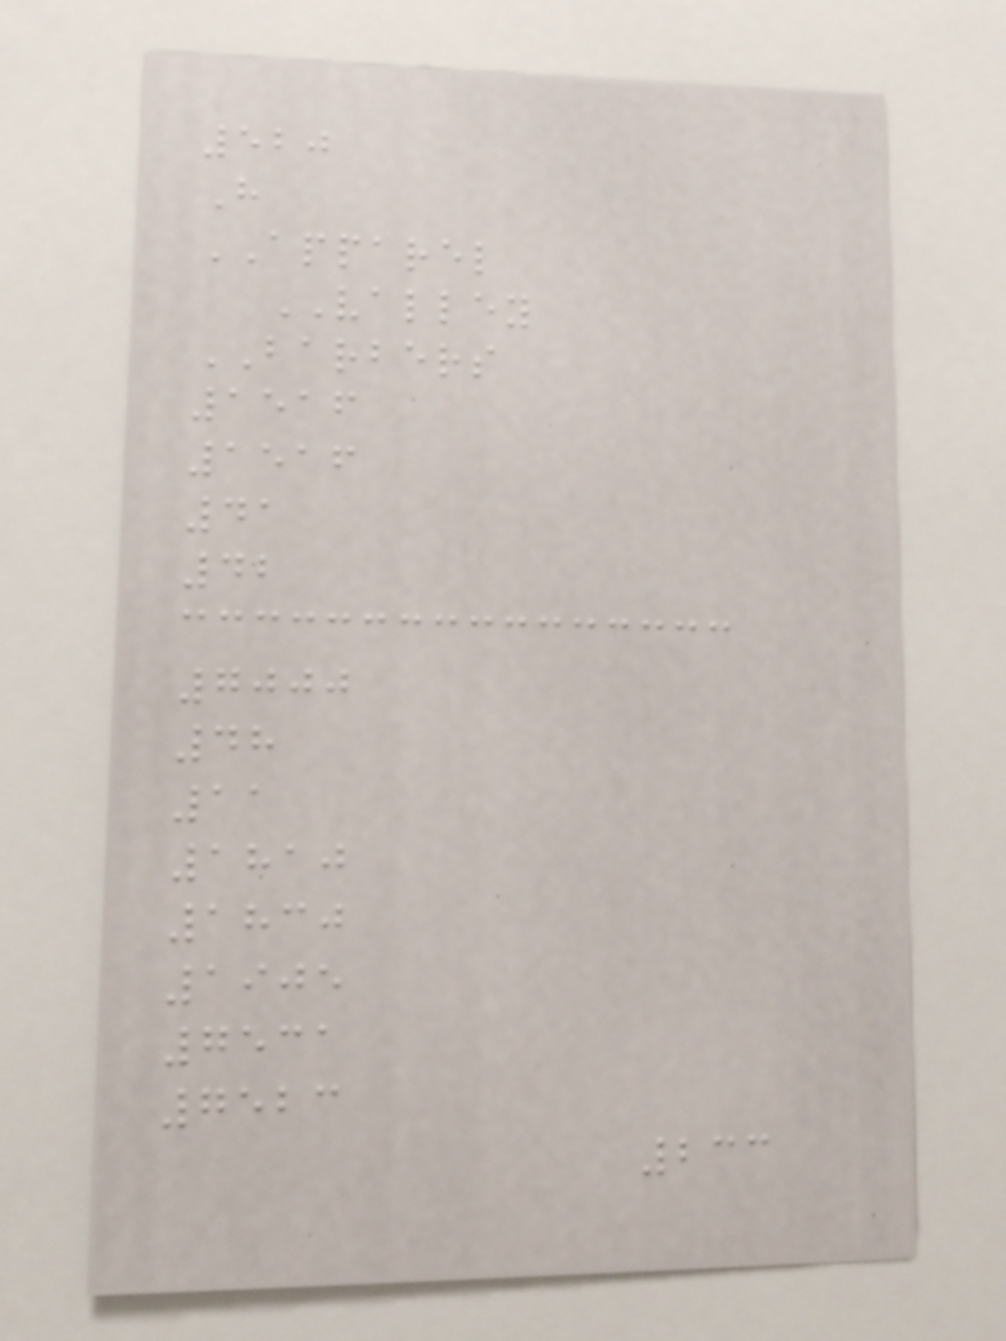520
H
APPAREL
VALLEY
BARBERS
1516
1516
41
42
7000
48
11
1810
1830
1905
7531
7523
233
